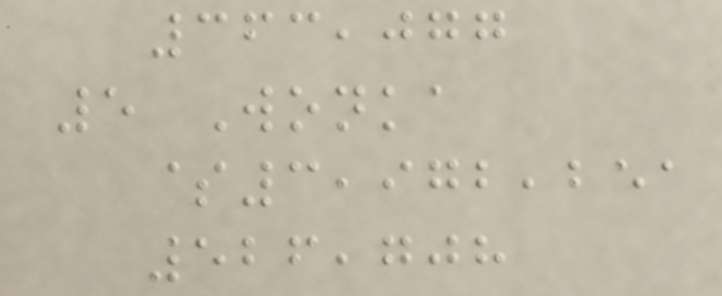363,077
5 Wonka
$3,972,251
526,708
